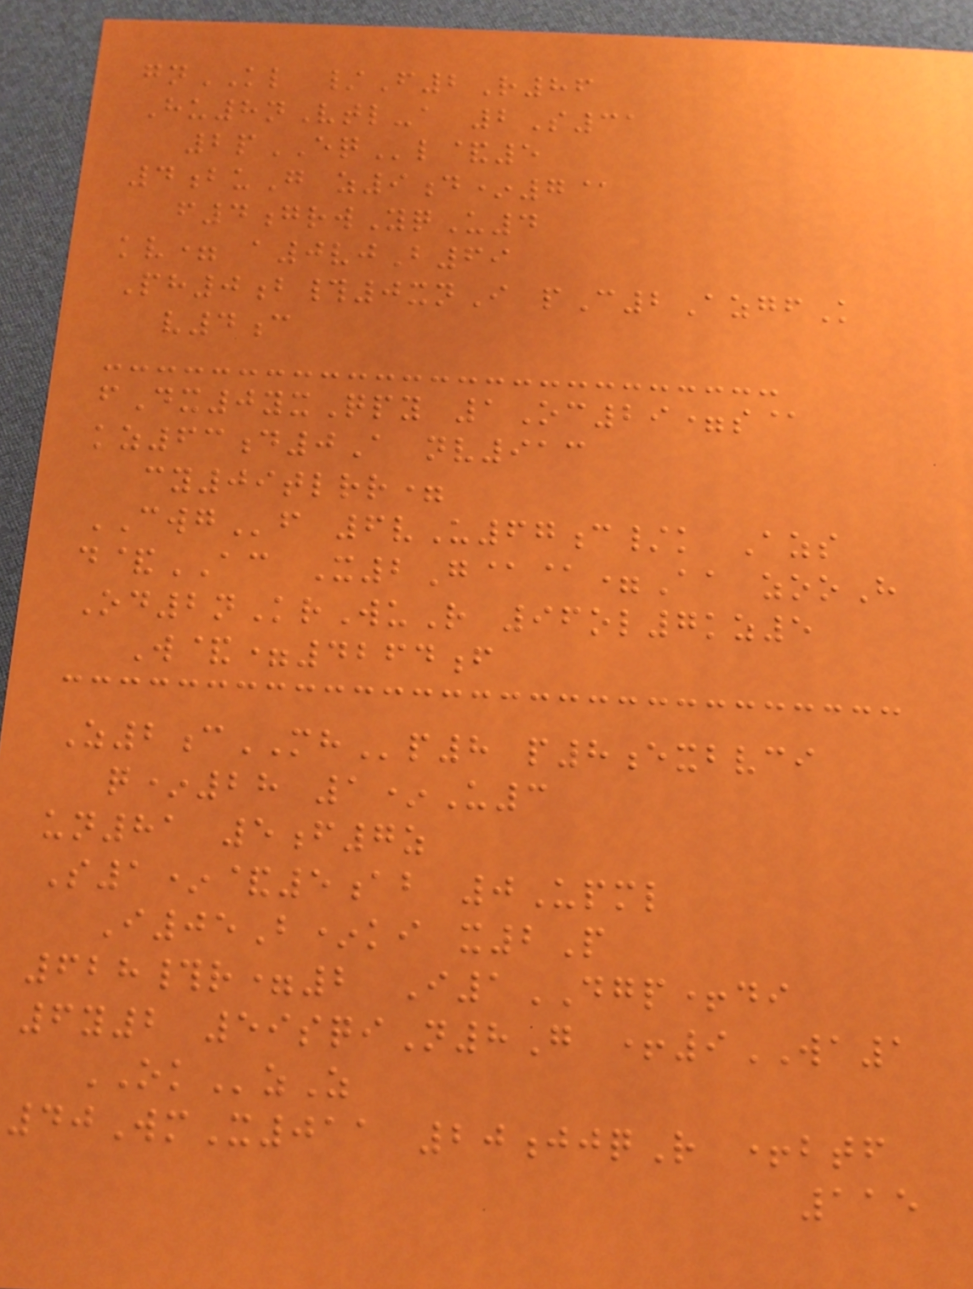gnKL /F2R86
Hu8nVtl-a 2S31
2pEQl&5
4buG z9d*7@
f4grwYqU4
kv= a0vjB69
Ph0b#0xnI pC2AzgfK
v4c
fDx0yxQpy 1Oc29=s@
kz63d0A nv913
cy09tlrr=
CWGf 6vU67c/k Azs
d&AC X2G@@=Aa zooH
Od2nKrWuR 96ol7kz5
W&=4264f
Z2cMHp8 p8exbvci
q*28 1*U3
un81 5f7z
S1*&5ab 0Upml
I05B*ki x2P
628#r=2 I1DGP+di
6y2 59sqiN8G +9WA1
OKzZ
40WmX011 20jjqR +btf
115
